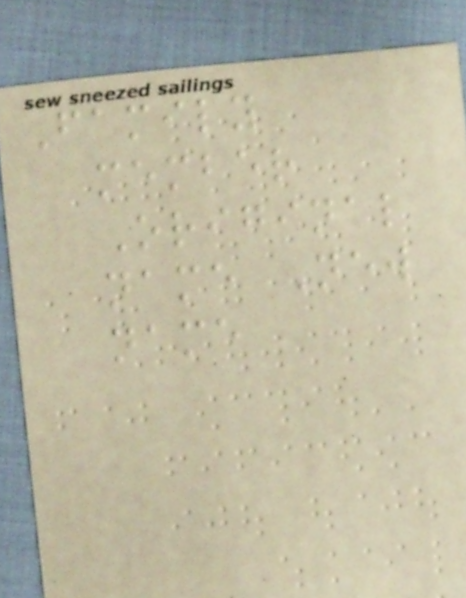Family
member
Original
name New
name
